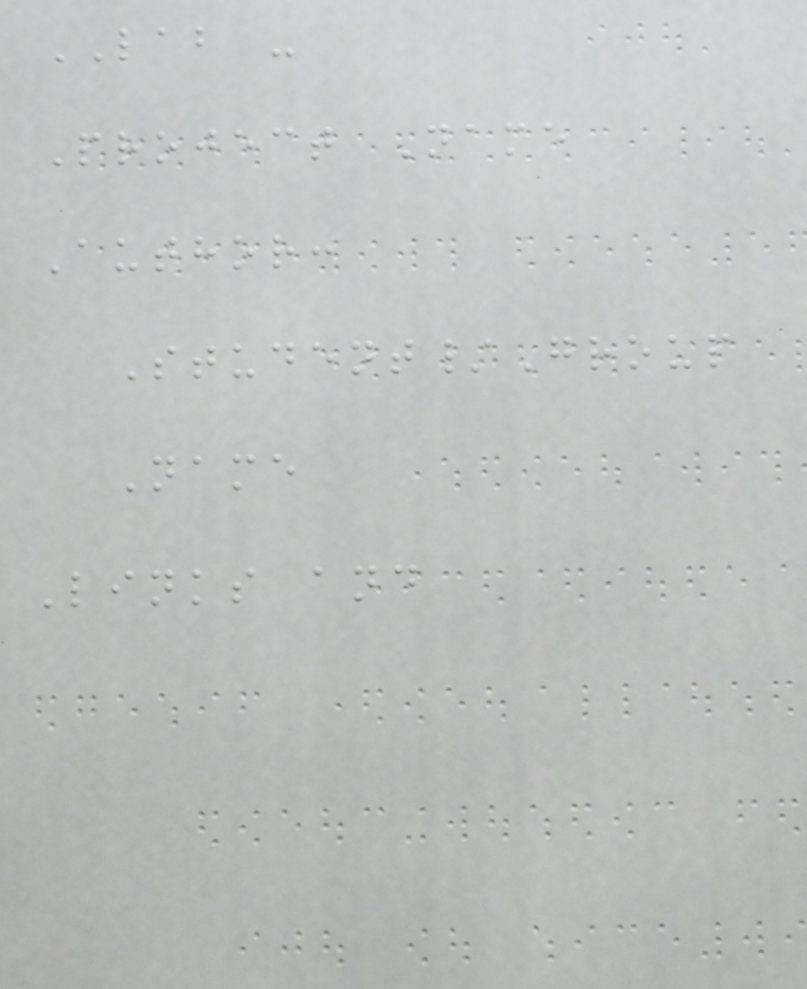LAB -
Project Name
Author:
Student/Group
Name
Links and
